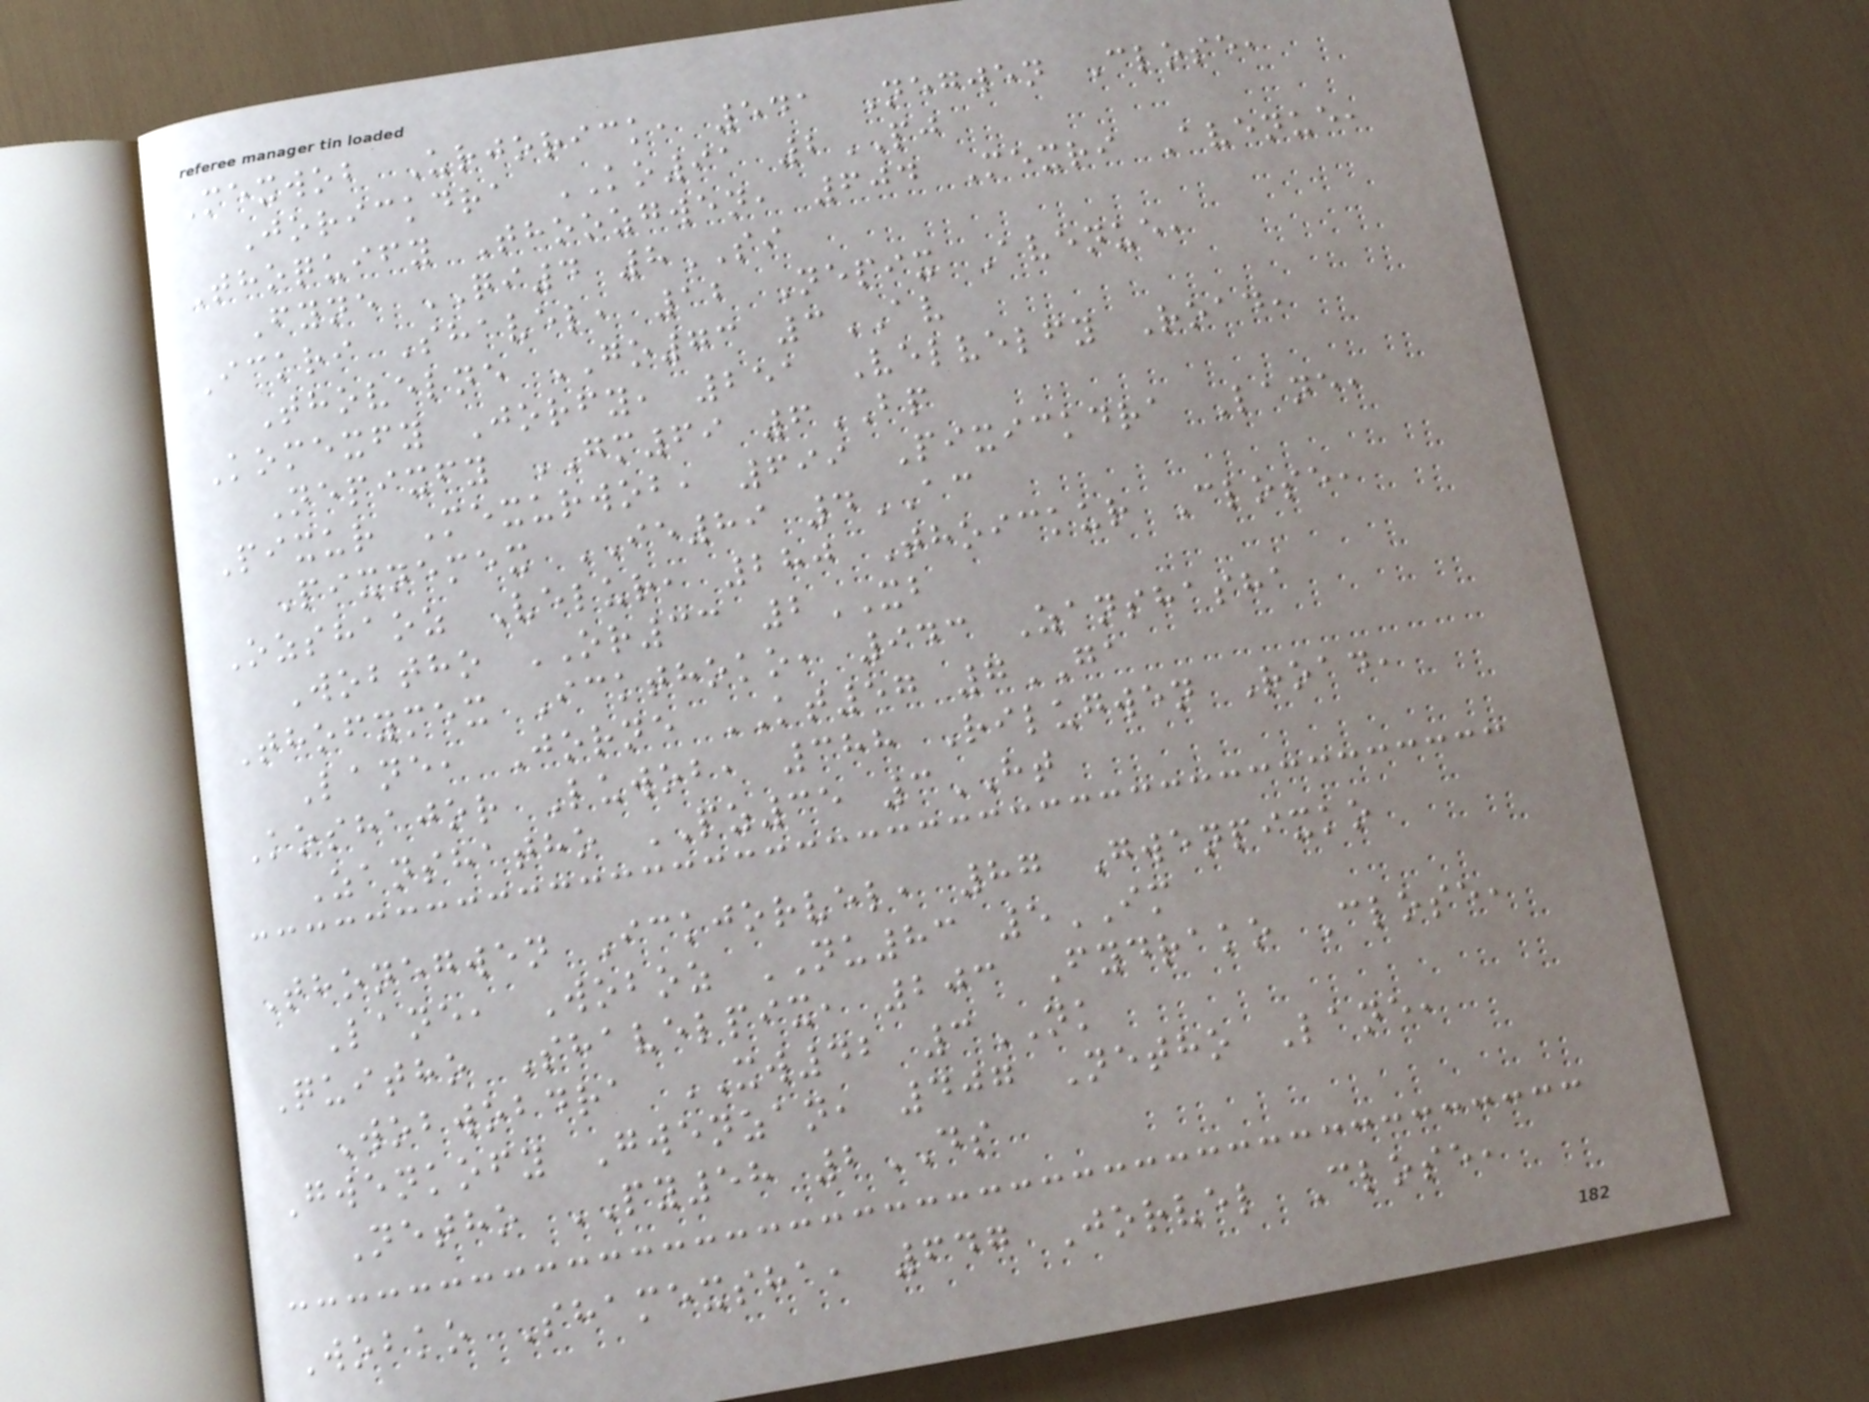Mexwob Urjorick, 541 Negwen Close,
Jorickdra KO91 2PJ
Thoquify Thoozgwen, 604 Mexri Avenue,
Fyne QI4 8SI
Ickri Shavel, 12 Nepix Avenue,
Thovelne GO73 3AV
Komexfy Jorfy, 251 Velvelfy Road,
Nepixfy GM69 6BP
Pixur Mexurwob, 699 Pixickdra Lane,
Pixnemex IE89 4AC
Ozshaoz Velur, 280 Thoickur Close,
Wobtho OR33 2XB
Thofymex Ickthoko, 943 Zanshasha
Lane, Jorne KT57 7GA
Koshajor Luwob, 388 Rilugwen Road,
Zanshatho PZ35 3HT
Thonegwen Ickjorvel, 87 Gwenpixko
Lane, Woboz NU83 5IM
Quitho Shavelpix, 203 Fydrako Close,
Wobwobdra XW42 3NK
Gwenkofy Gwenzan, 407 Netho Lane,
Netho PY58 2DS
Wobko Shamexsha, 647 Jorvel Close,
